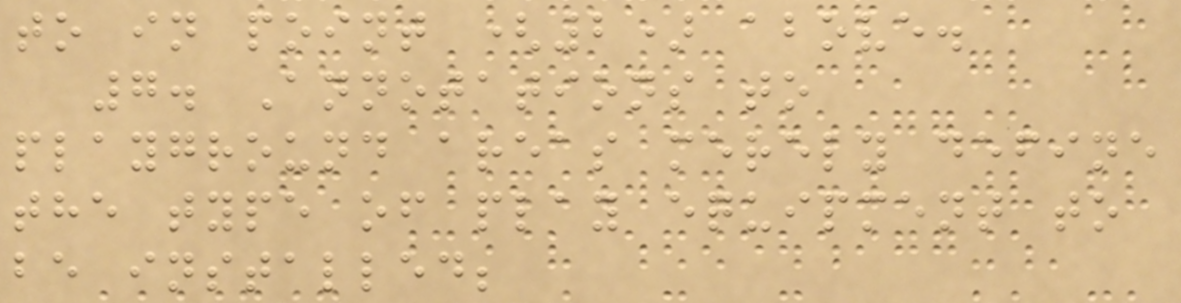to in point (2) above.
7. Annotations to
playground areas merely define
the type of play equipment to
be installed;
